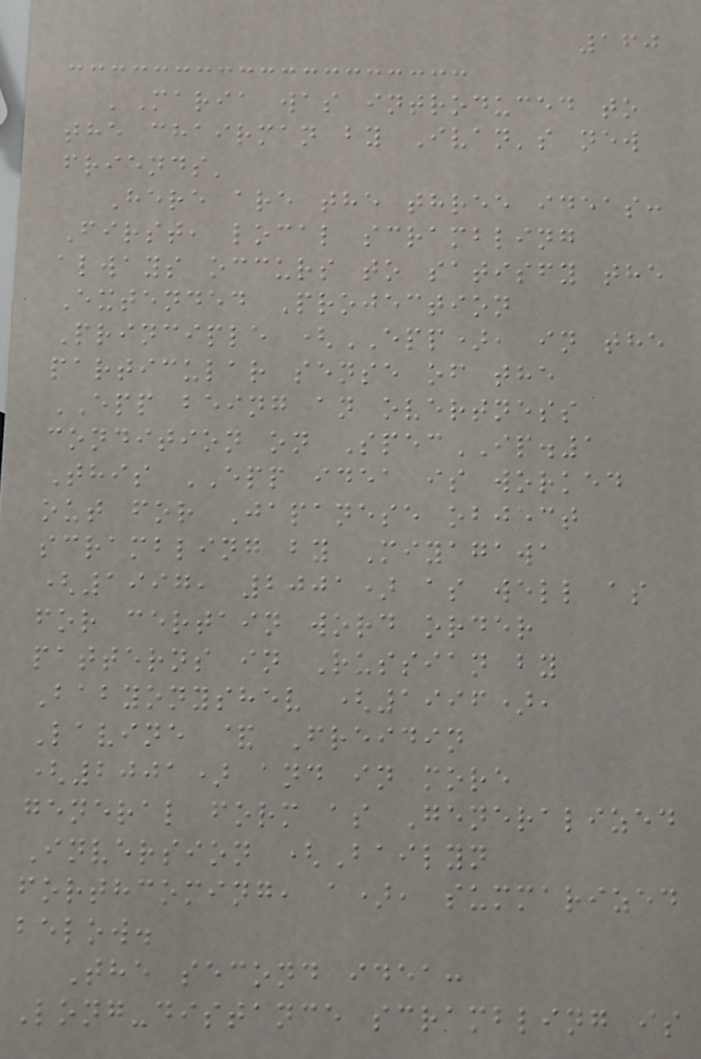160
'Maria was introduced to
the chairman by Ivan's new
friends'
Here are the three ideas:
First, local scrambling
always occurs to satisfy the
Extended Projection
Principle (EPP), in the
particular sense of the
EPP being an overtness
condition on SpecIP.1
This EPP idea is worked
out for Japanese object
scrambling by Miyagawa
(1997, 2001) as well as
for certain word order
patterns in Russian by
Babyonyshev (1996),
Lavine & Freidin
(2001) and in more
general form as Generalized
Inversion (Bailyn
forthcoming, a), summarized
below.
The second idea:
Long-distance scrambling is
